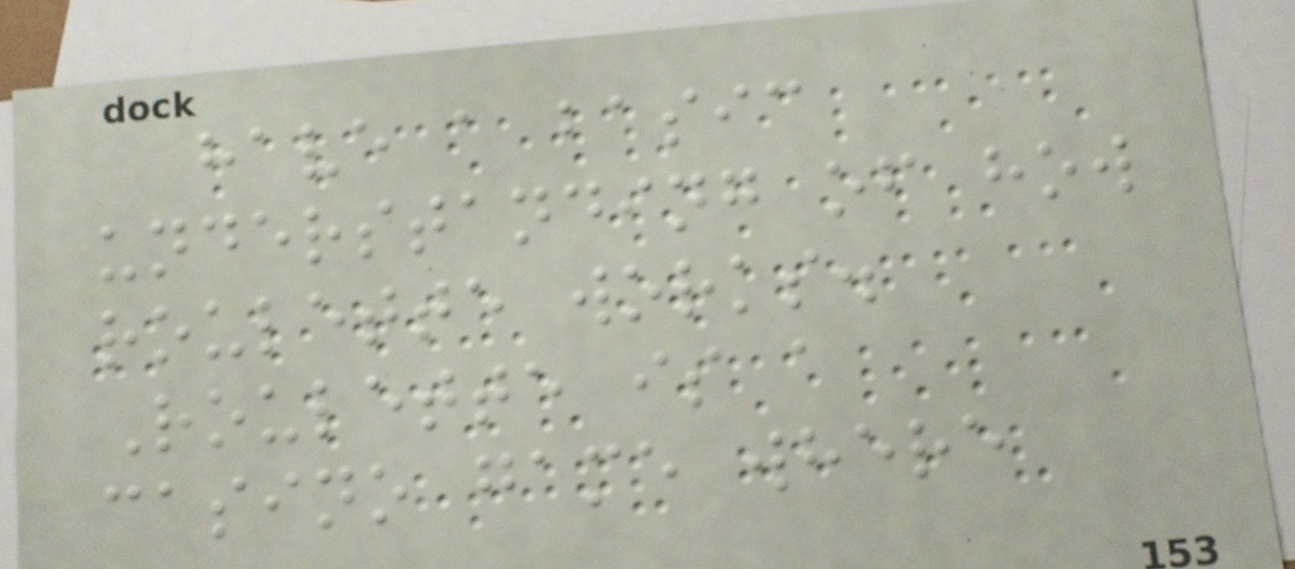have a basic
understanding of how
roulette works.
Roulette is a
casino game where
